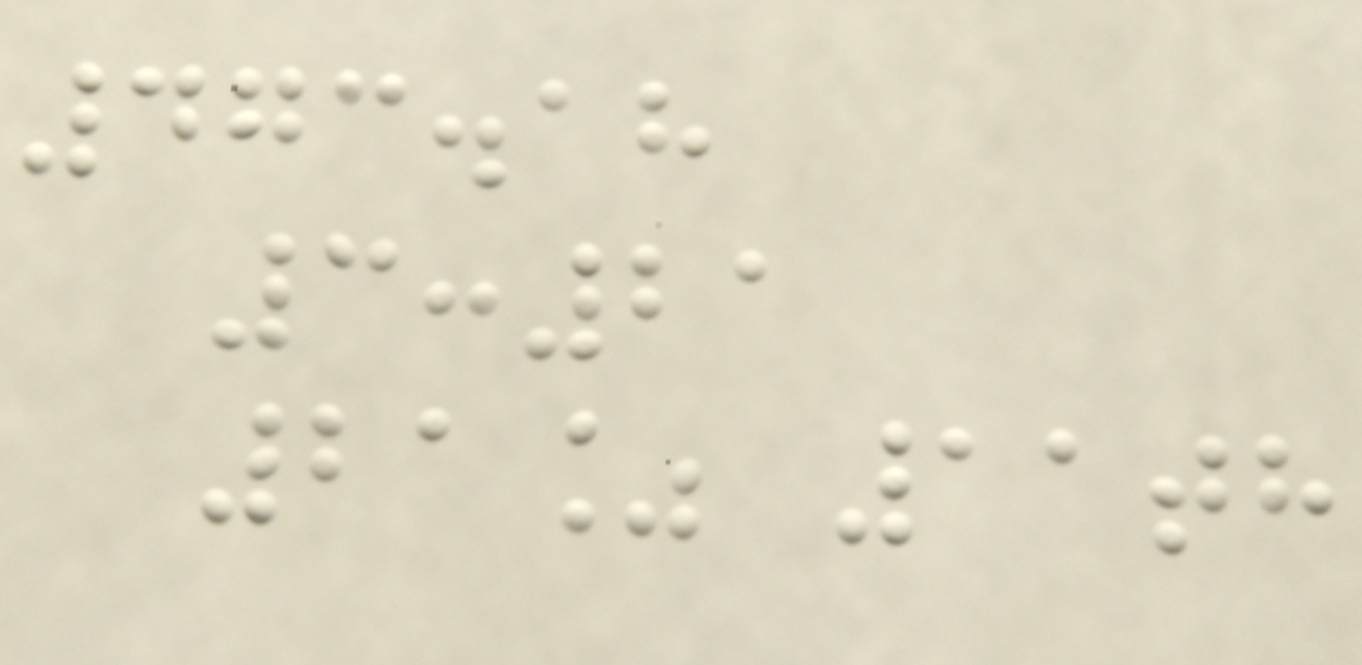473.18
3:21
21% 11th
